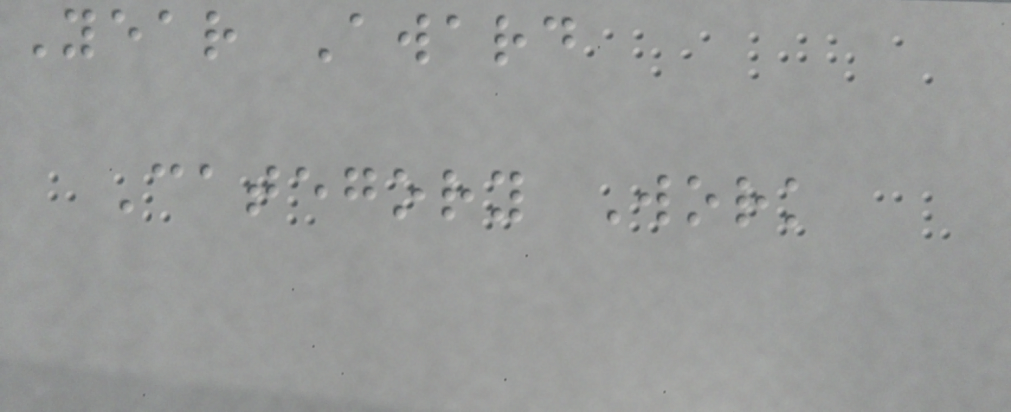Year Award
Category Work
